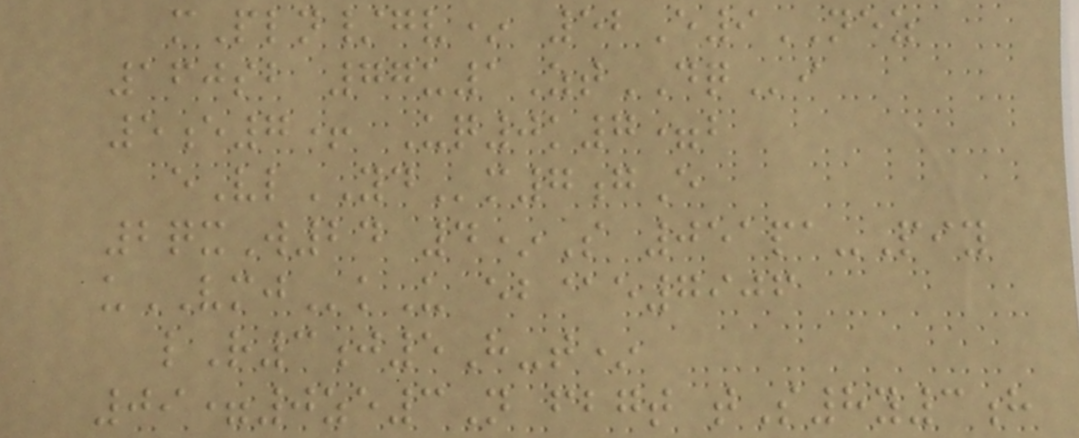mPln/gv* 52E9NEZ
160sb 77u1ZtDQi
5e7+ Uq0k7=b
eVlYDm7gE
2qxW24 4*S 051pa-Piy
uVMJkU eb@e7906
lR3j5H-t*
09=0ze3N fbgt tS8y3h
